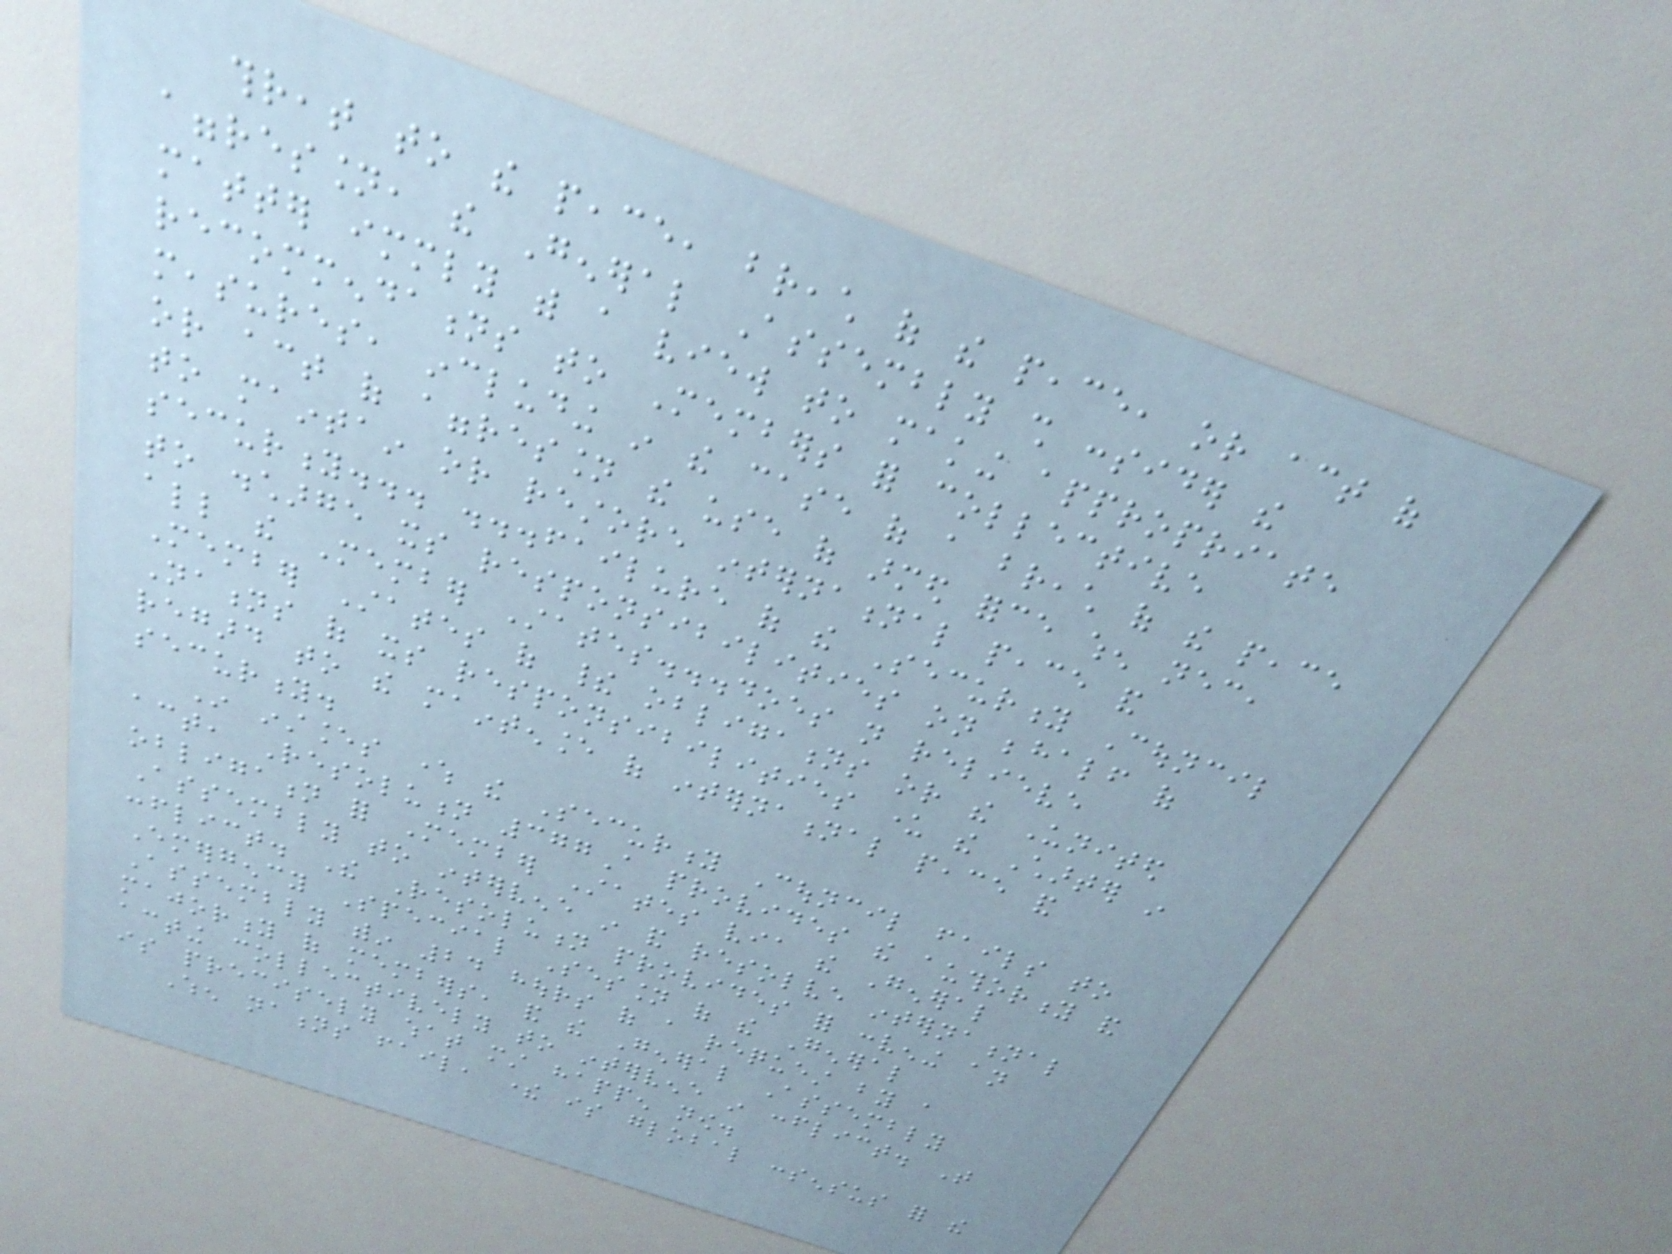threat to the peace, breach of the peace, or act of
aggression, the General Assembly shall consider the
matter immediately with a view to making appropriate
recommendations to Members for collective
measures, including in the case of a breach of the peace
or act of aggression the use of armed force when necessary,
to maintain or restore international peace and
security... ...failure of the Security Council
to discharge its responsibilities on behalf of
all the Member States...does not relieve
Member States of their obligations or the United
Nations of its responsibilities under the Charter in
regard to the maintenance of international peace and
security.
In instances where the Security Council fails to
act, Resolution 377A provides the authority and
obligation for Member States via the General
Assembly to intervene in and resolve international
conflict. The Resolution provides for convening an
Emergency Special Session of the General
Assembly within 24 hours of a request by a
majority of members, and the General Assembly
acting collectively to intervene in conflict. That
is precisely what must happen now.
When nations fail, there is global consensus for the
